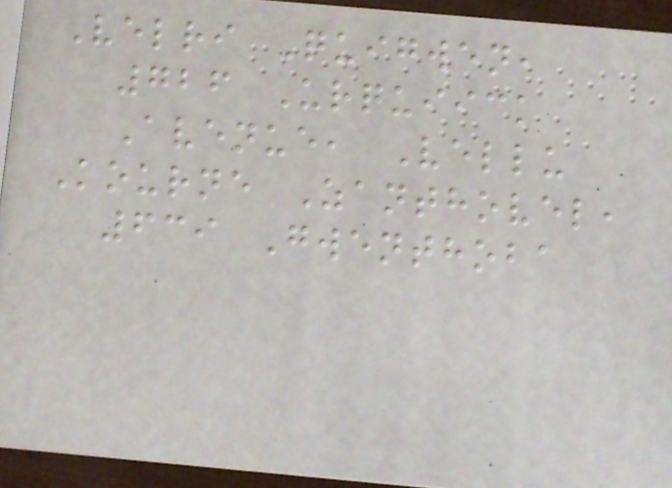Velri Quigwen,
726 Urquiick
Avenue, Vellu
Kourne Zanthovel,
639 Gwenthoba
